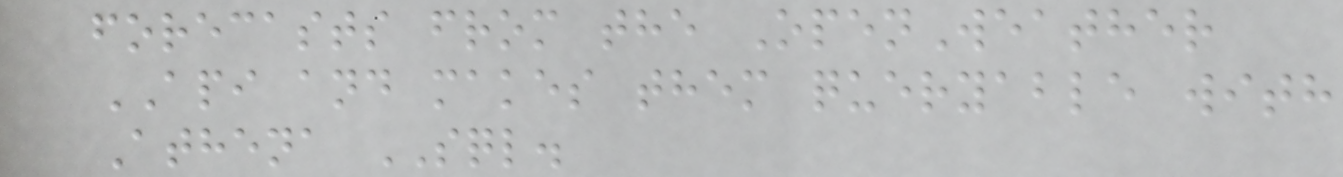forecasts from the OpenWeather
API and makes them queryable with
Athena SQL.
